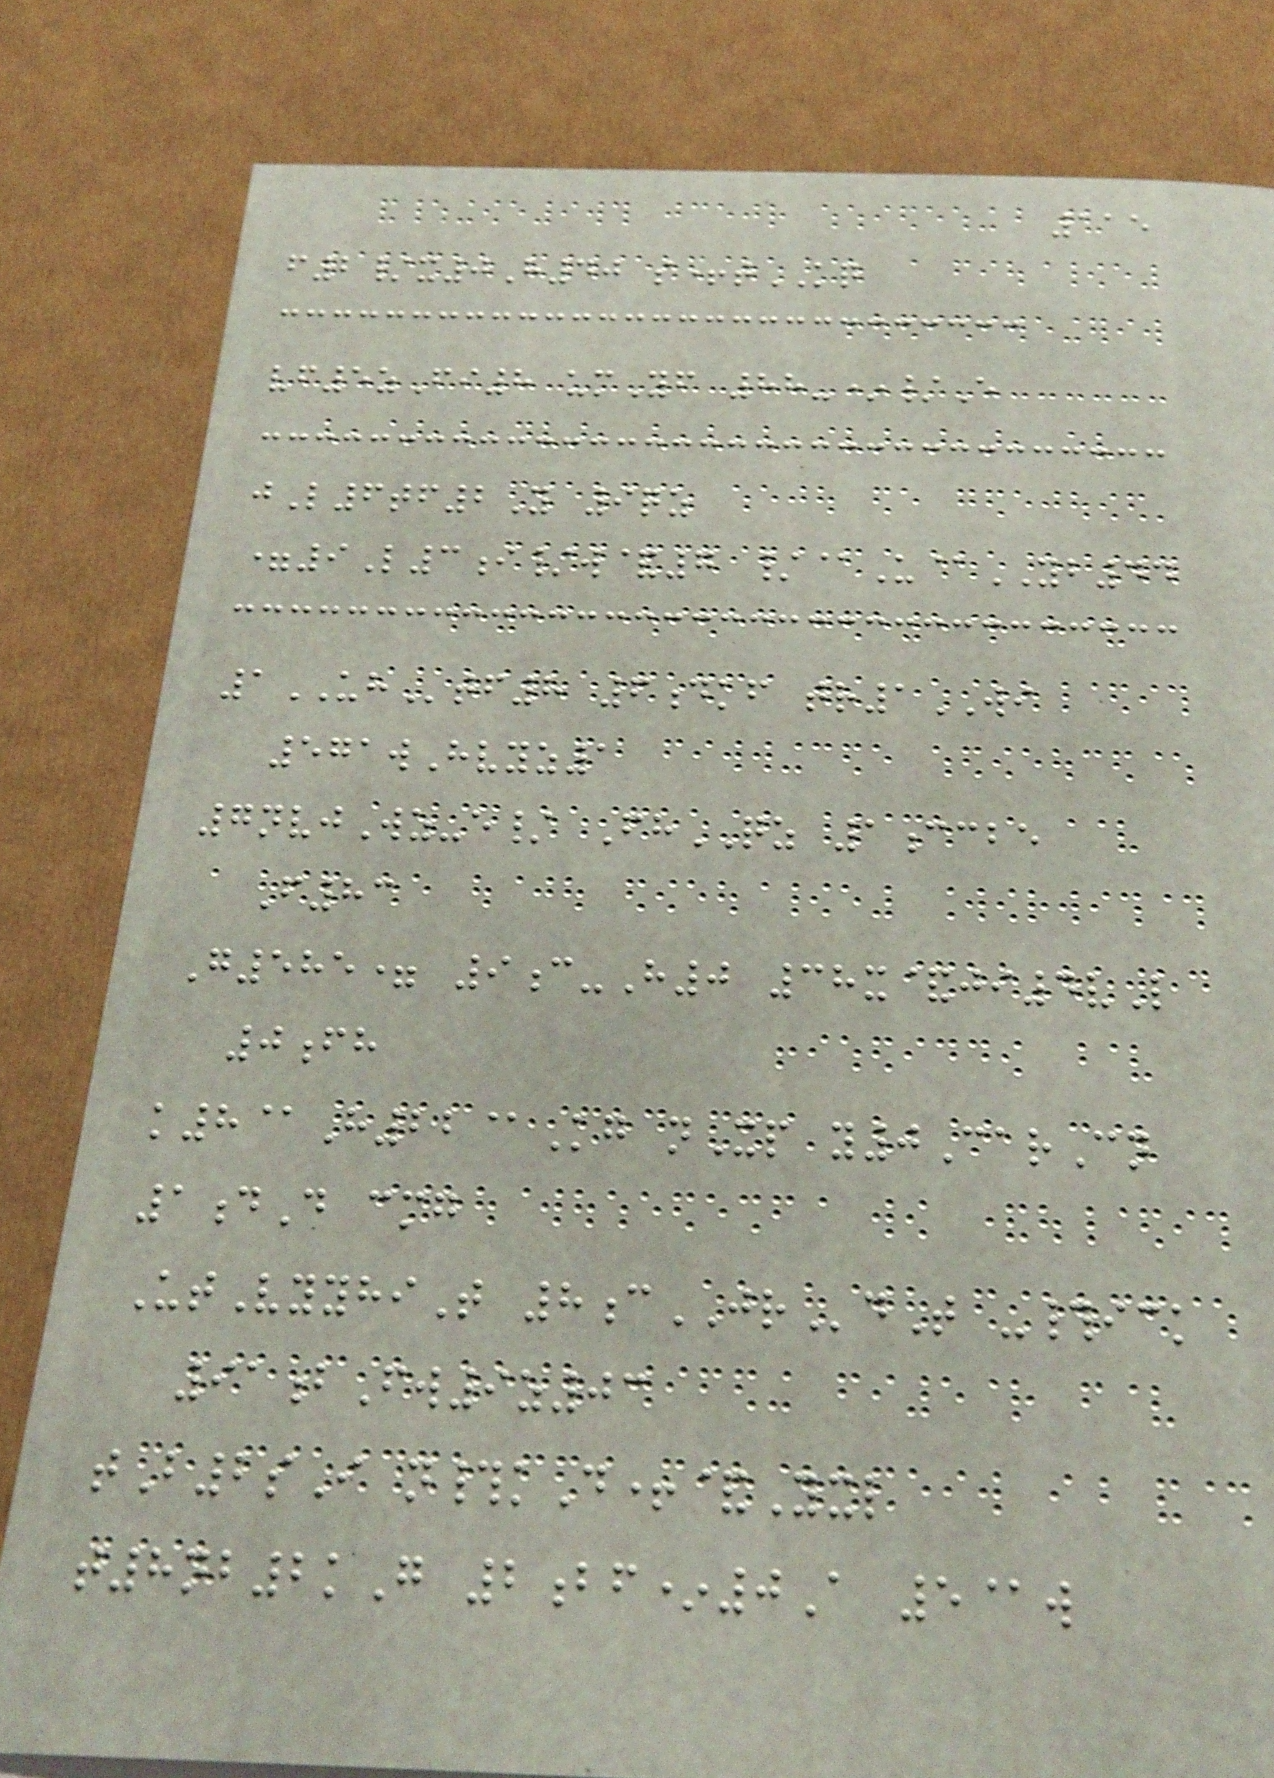115
f2/x0H40 s+tKQ
vf5zFi8 umYf 88-*/E
jL6tf2Y 9qz
=9L3i/w&7 /@U@YB44
1UHtf8 6dkf tr1WI
571wHvyz1
7nvjWz-e/ FhQZ 1ccbe
F83
G585= 9c-H0 38x&ji4vL
0fh
k8@H22@Kg nXp y0CarCn
1dD cmg
UtVyyhiT 8cJRdT -#ick
91bFw9z03
tB2sI n#kD+&Yxl
t8nb2kG 2bf*0A 5@w
